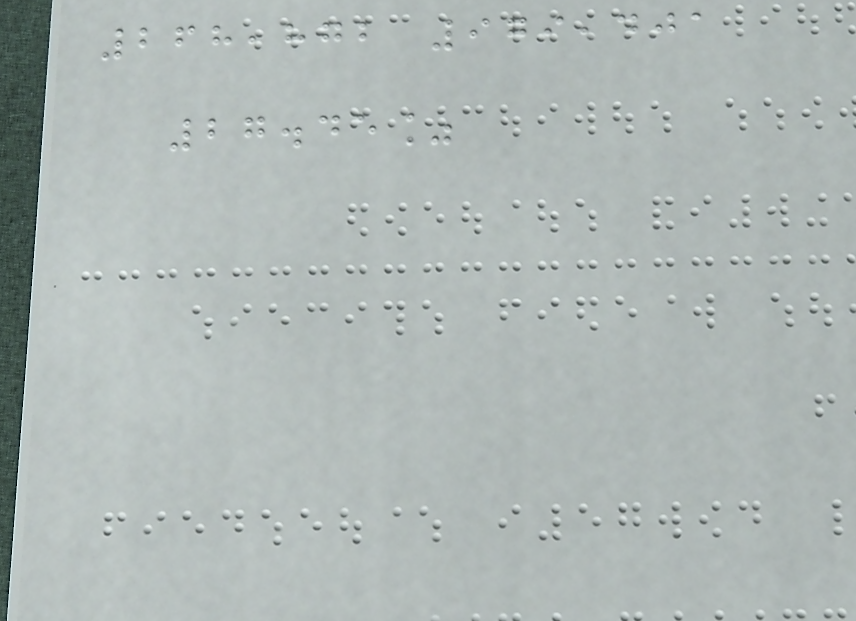268,872 979,401
27.45%
